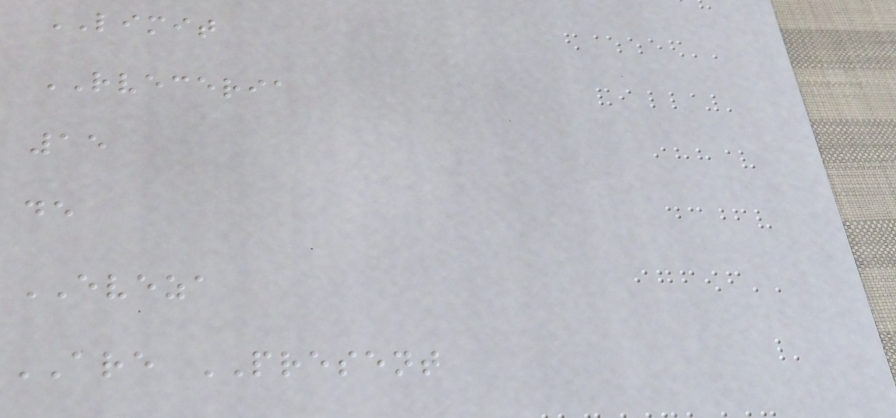LIMIT
RVECERIA
15
de
EVEZA
ARE PRESENT
